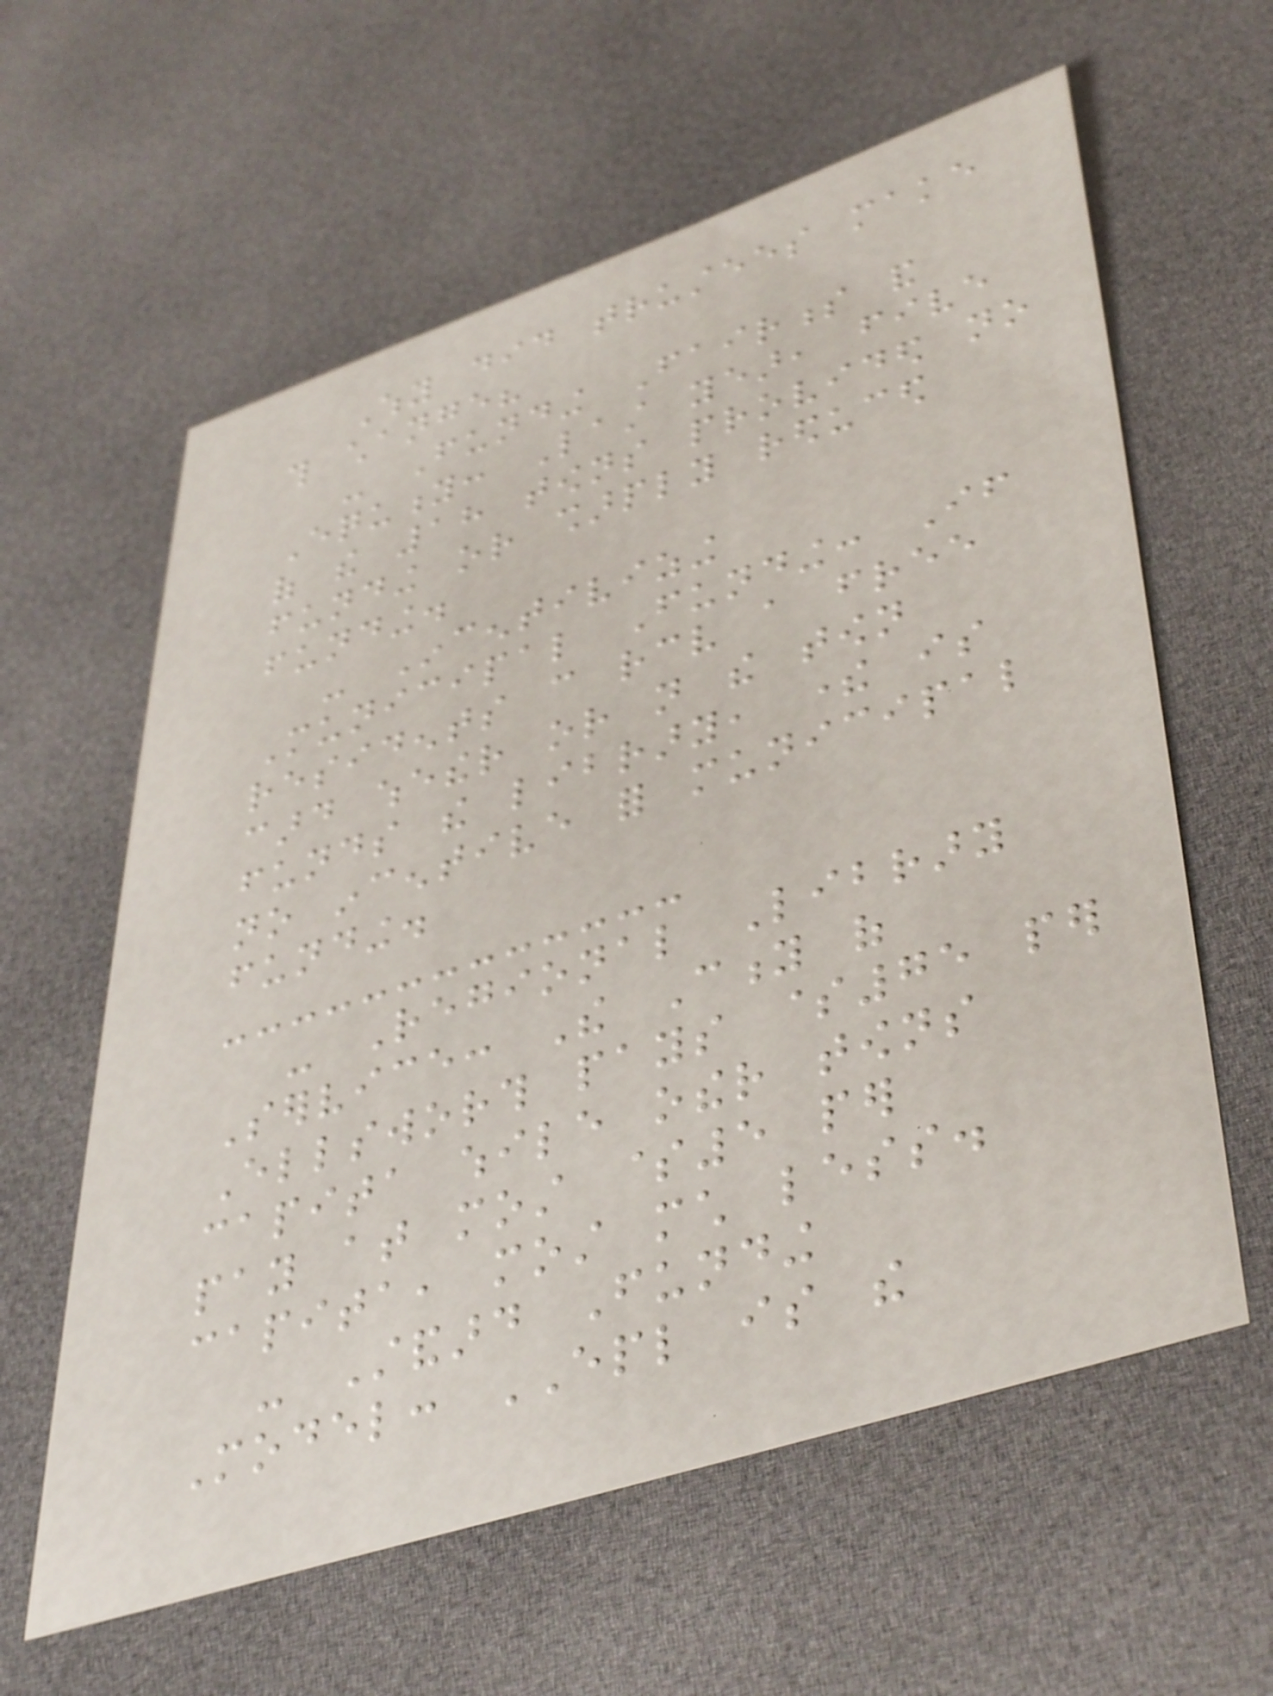Why did trustees make
this change?
- Funding Fairness and
Equity: Last year, five
of the 18 towns provided no
funding or sharply reduced
funding.
- Incentivizing
Municipal Funding: If
residents can receive a free
card whether or not the town
funds the library, there is
no incentive for municipal
funding.
- Regional Library
Service: The City of
Ellsworth pays $75 per
capita while other towns
pay at most $5 per
capita, most much less.
- Standard Funding
Model: EPL is the
